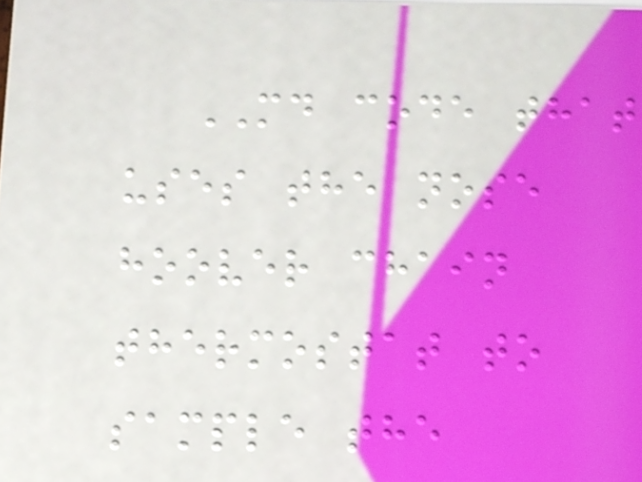MD code that
uses the nose
hoover chain
thermostat to
sample the
